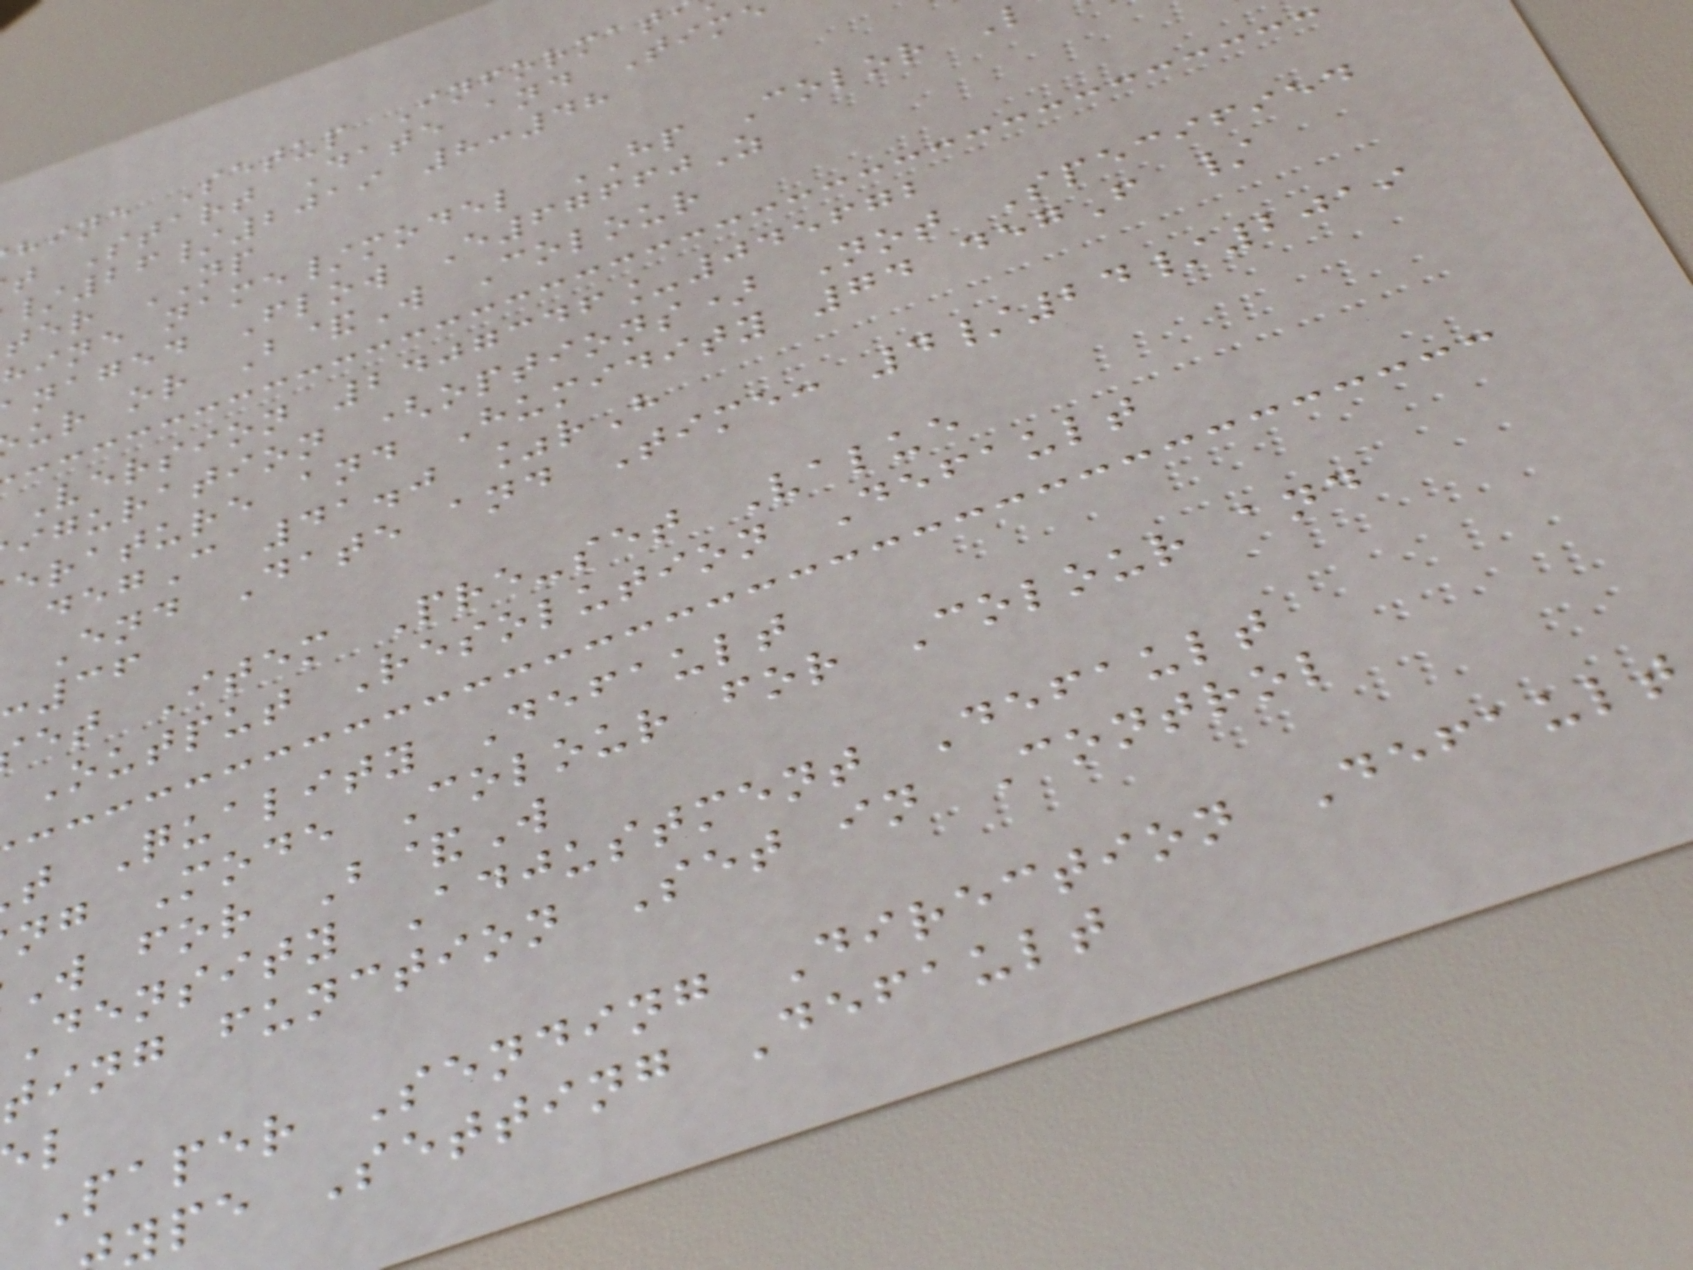hine Setup Informat
t Start Date and Tim
/26/2019 8:48
ter NP
hine name/model HP Color
naged Flow E67660Z
ur or B&W Colour
Version 2407346_045672
iguration (options) Not Specified
erature and Humidity 74 degF /
degC 41.0 %rH
End Date and Time: 4/24/2019
:36
et Item Pre-set Value
Output Resolution Default
t Quality Default
ng Mode Colour for Colour and
W for B&W
Density Adjustment Default
ting function Set in Control
Paper Sending Direction Default
ype Setting Default
